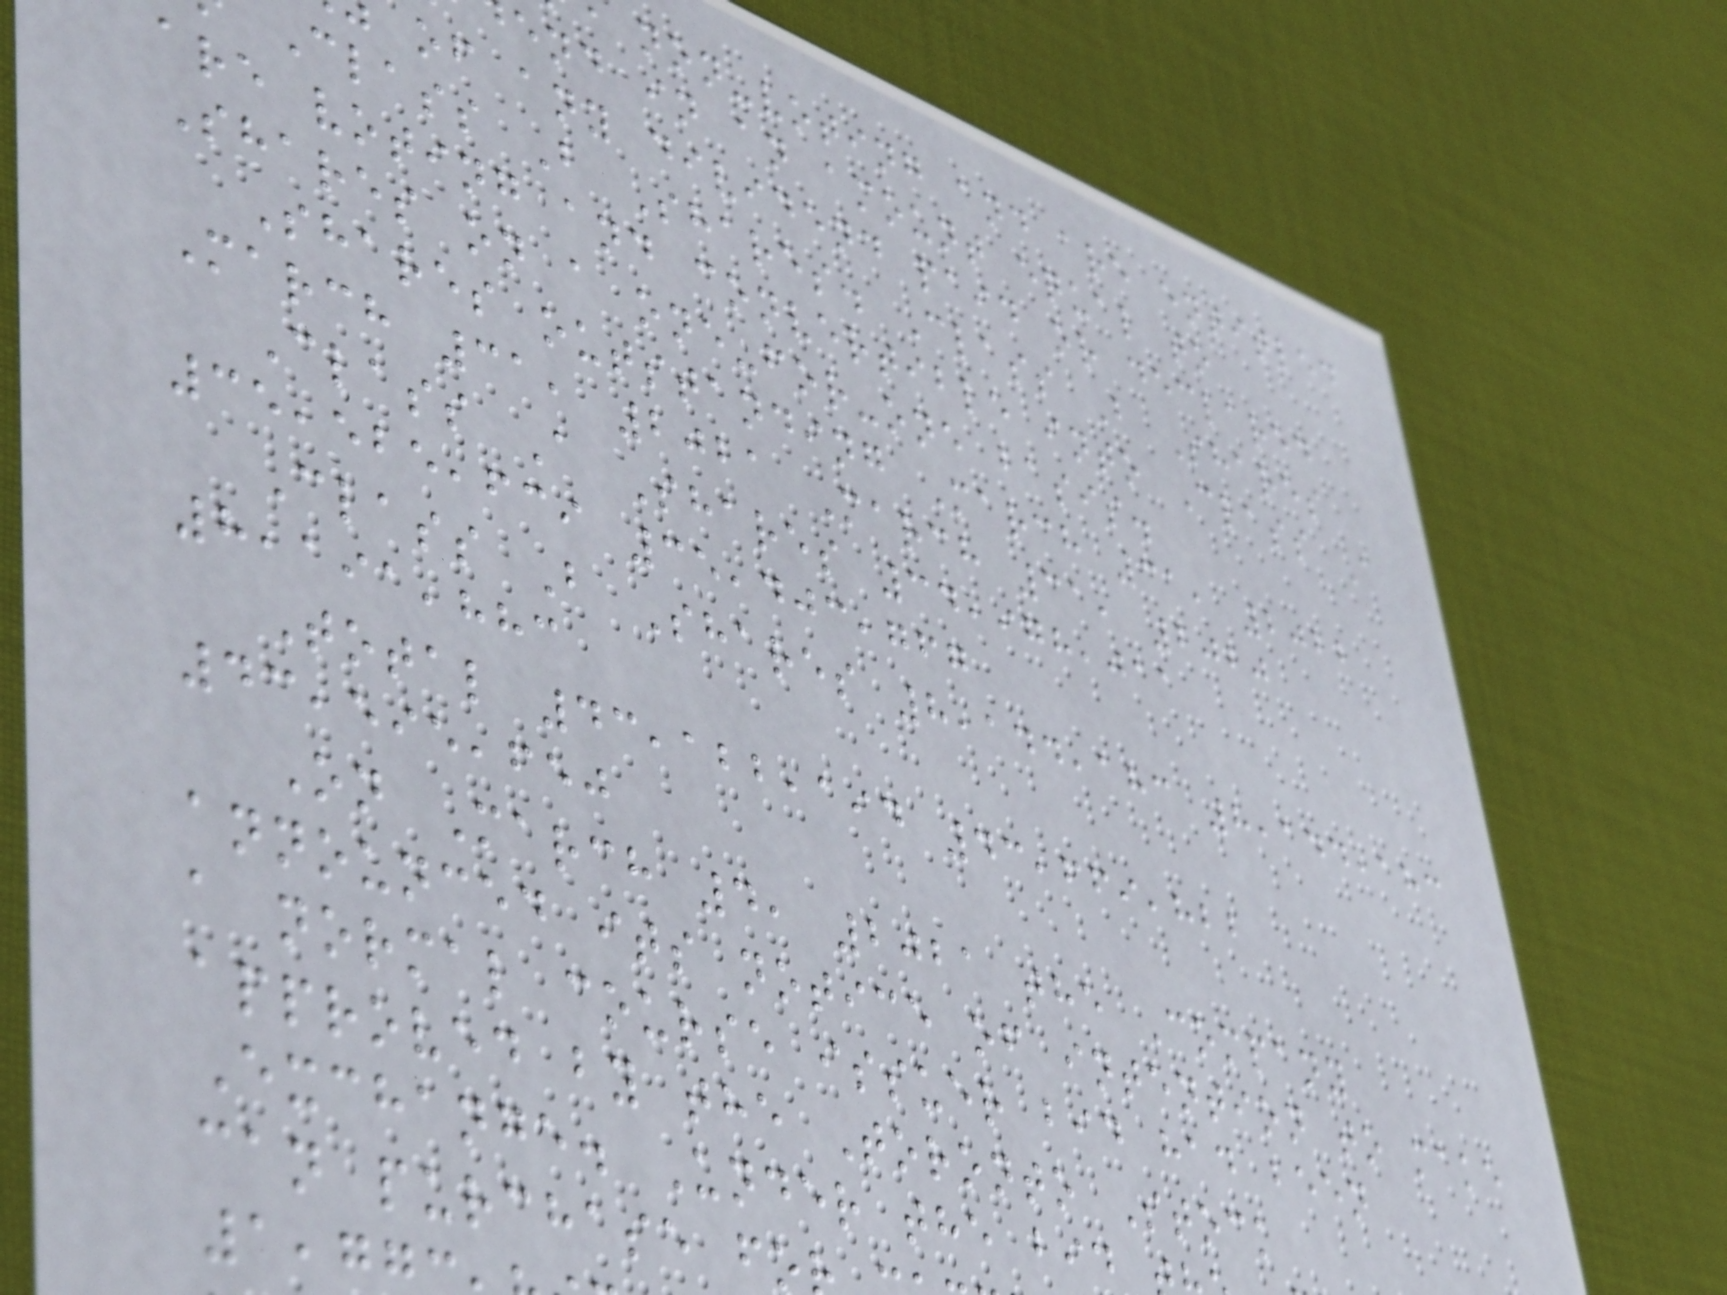non-voting and are entitled
end in an amount equal to
of any dividend paid or declared
Class B Shares. Class B Shares
are voting and convertible into Class A
Shares on a one-for-one basis.
Shares outstanding March 31, 2022
March 31, 2021 March 31, 2020
Class A Shares 34,978,011
35,525,639 35,403,767
Class B Shares 8,144,183 8,144,183
8,191,883
Total 43,122,194 43,669,822
43,595,650
On March 4, 2021 the Company
announced its notice of intention to make
a normal course issuer bid had been
approved by the Toronto Stock
Exchange. Under the bid
can purchase fo
